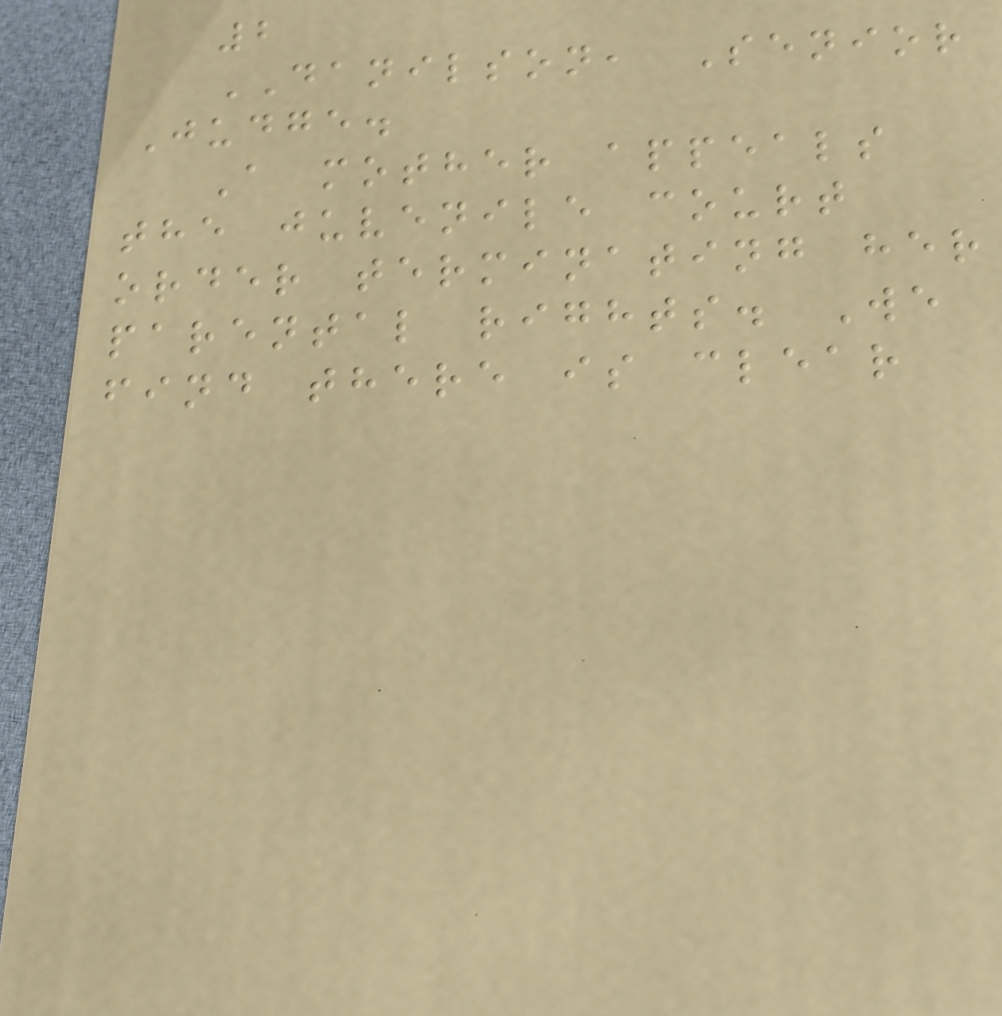2
DANILSON, Senior
Judge.
A mother appeals
the juvenile court
order terminating her
parental rights. We
find there is clear
